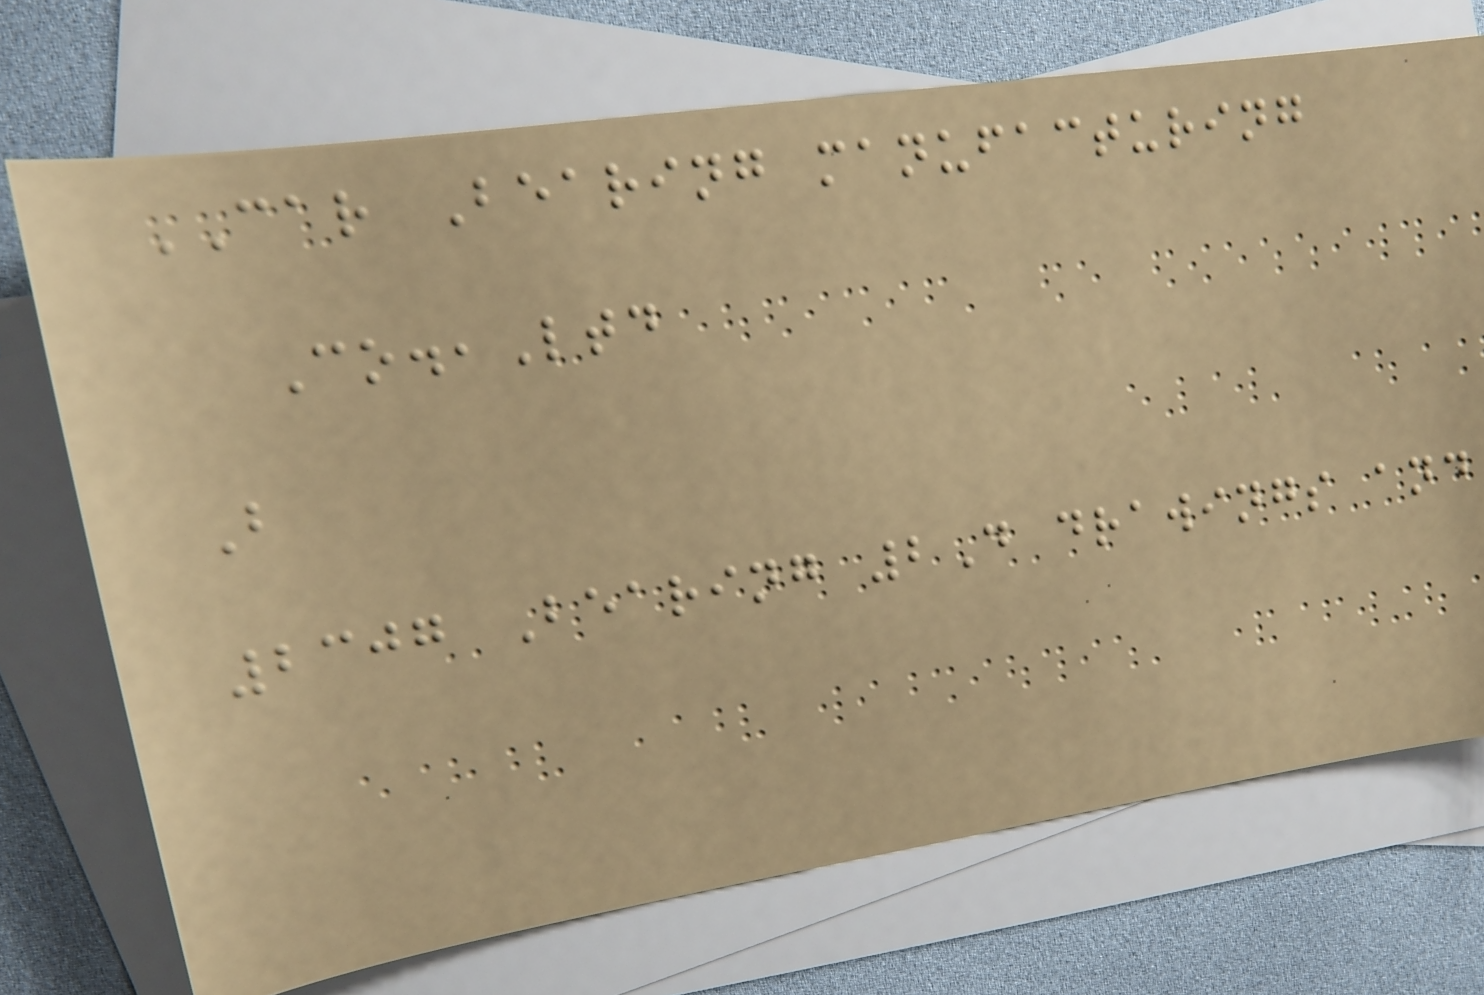CAR Bearing manufacturing
Co.,Ltd
B
2307 Bearing 2D drawings and
